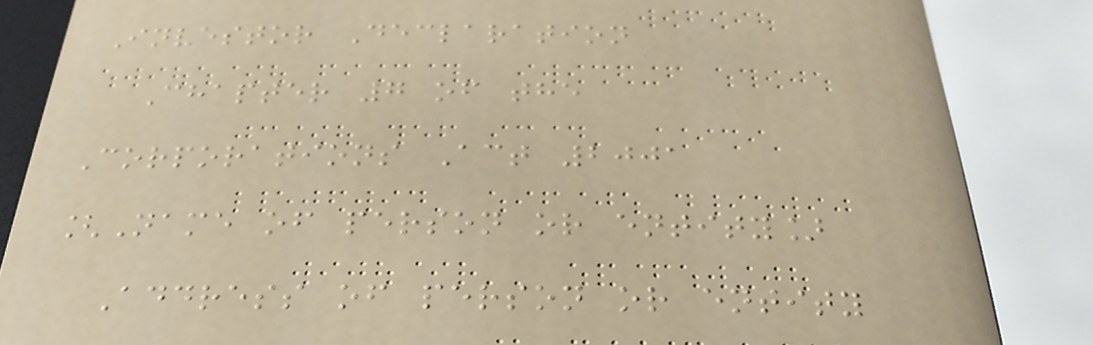Investor Declaration
Chapter 7 of the
Corporations Act 2001
[Name of person or entity]
Address of person or entity
